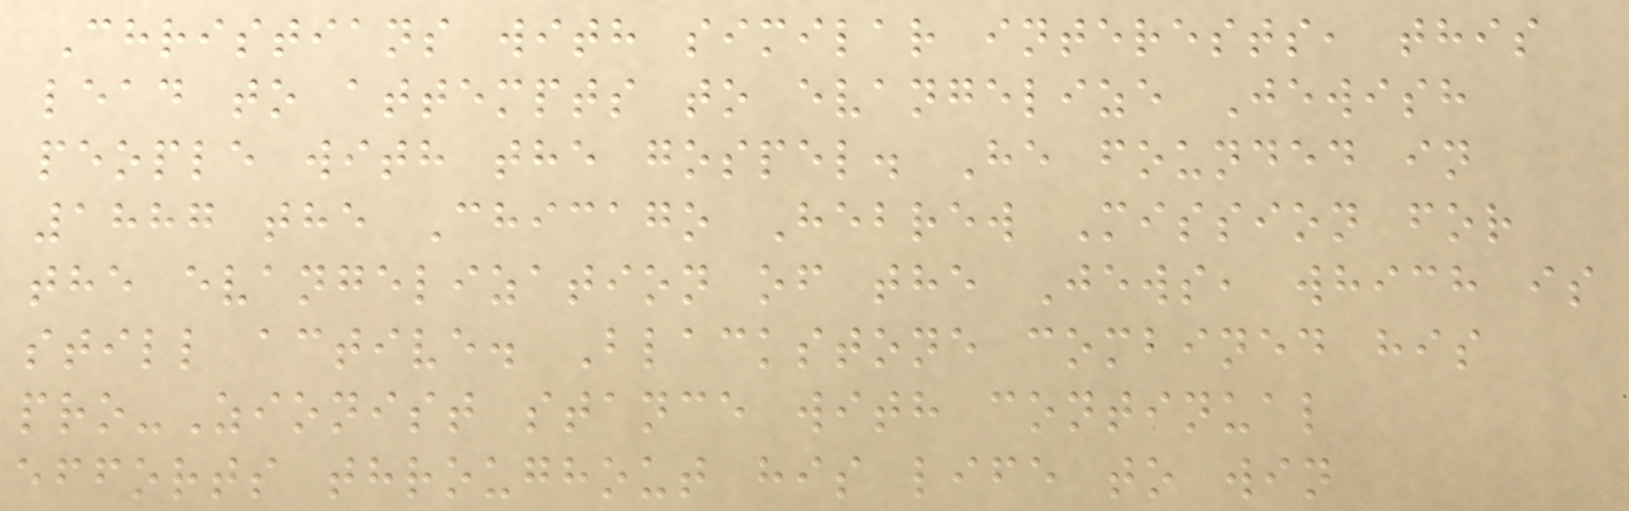Christians with similar interests, this
lead to attempts to evangelize Jewish
people with the gospel. He founded in
1887 the Chicago Hebrew Mission for
the evangelization of the Jews, which is
still active. Blackstone combined his
pro-Zionist stance with continual
efforts throughout his life to win
